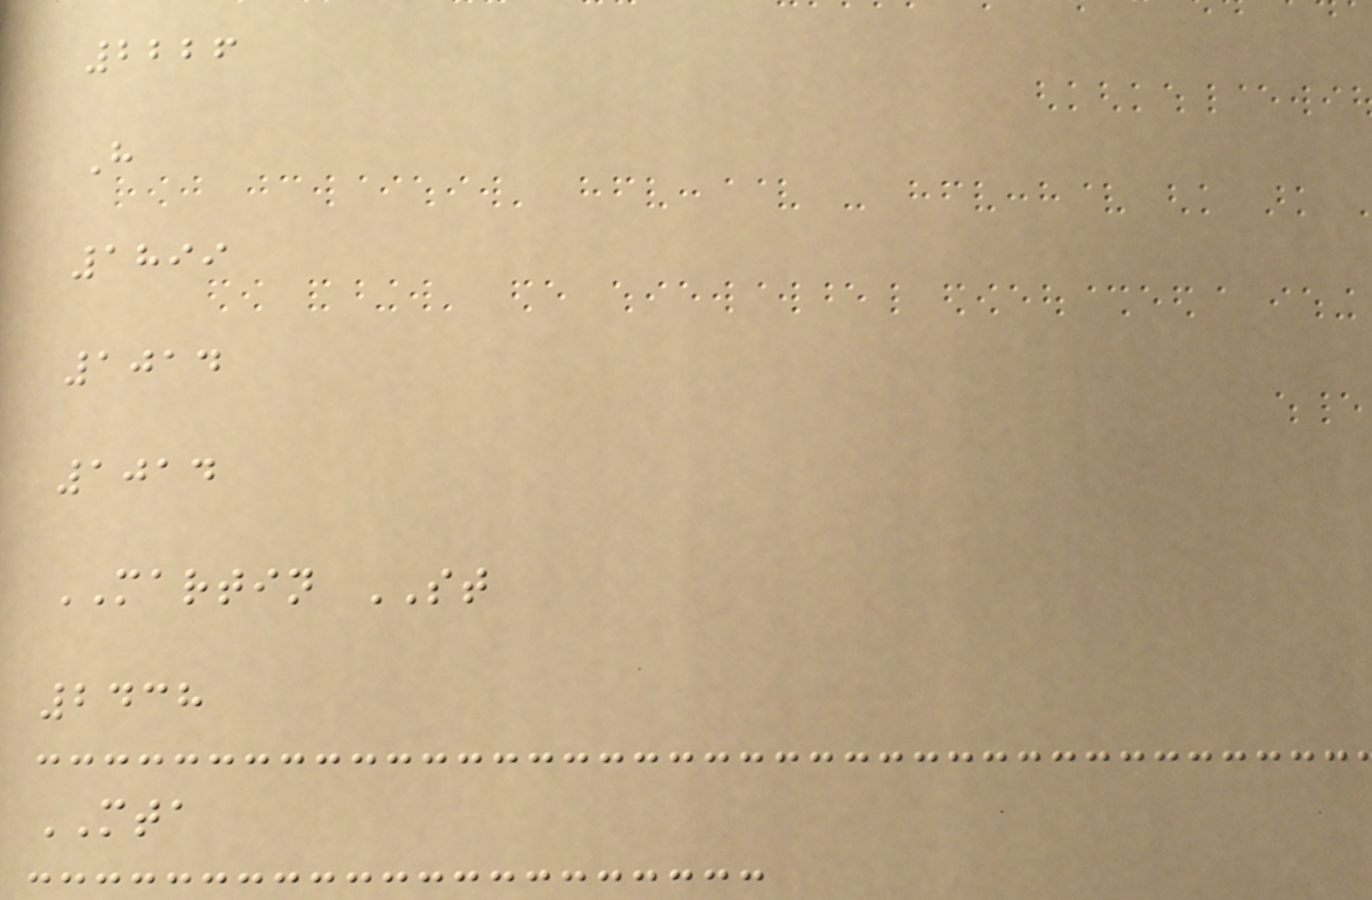2226
H
1899
1014
1014
MARTIN ST
2438
MTA
